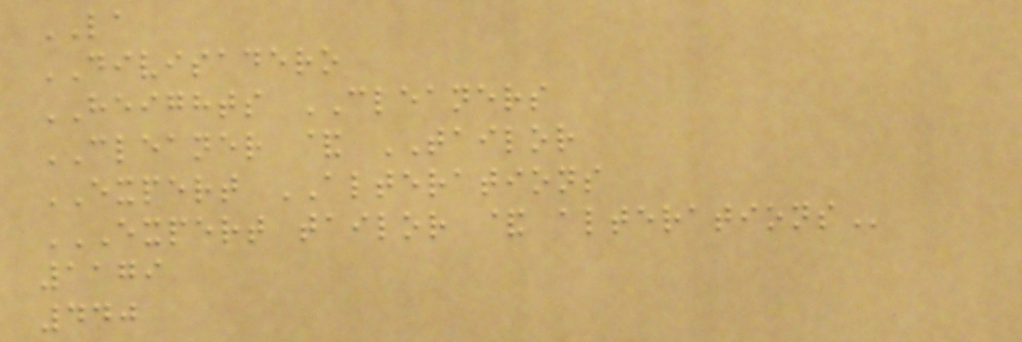LA
DIVISADERO
HEIGHTS CLEANERS
CLEANER & TAILOR
EXPERT ALTERATIONS
EXPERT TAILOR & ALTERATIONS
1179
440
